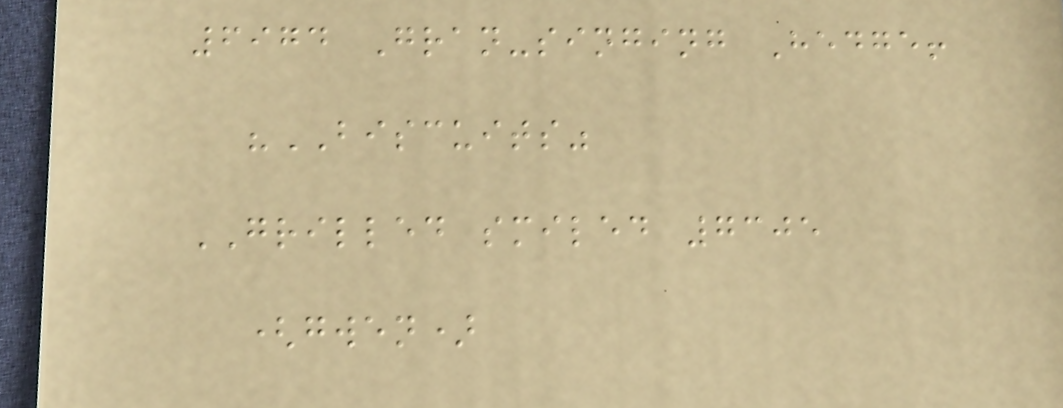6974 Gran-singing Hedge!
"BISCUITS"
GRILLED smiled 7305
(gwen)
